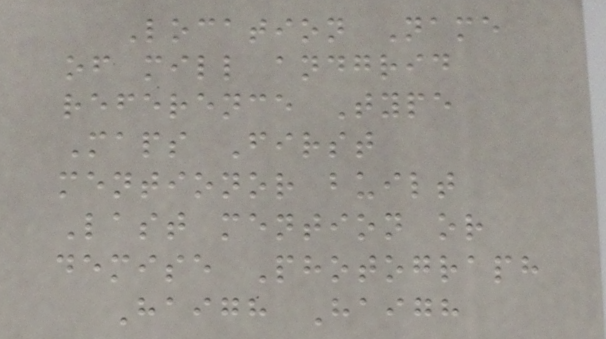Location Name
of mill andgrid
reference Type
Maps First
mentionor built
Last mention or
demise Photograph
Haigh Haigh
